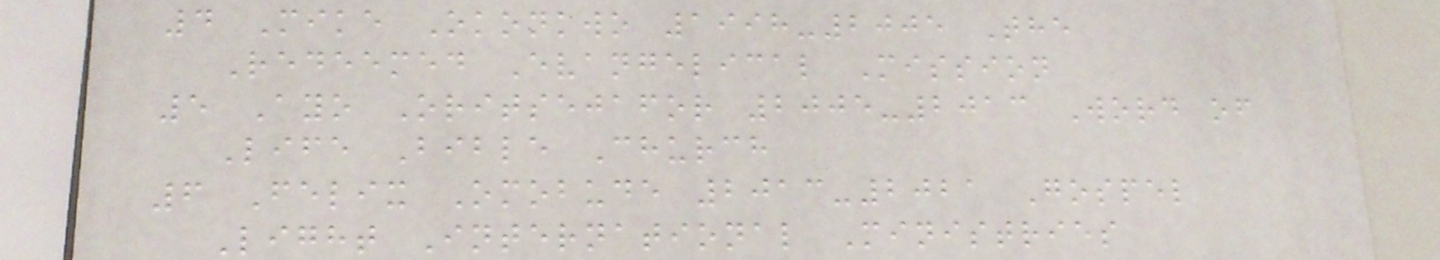4 Mike Okonkwo 1998-2005 The
Redeemed Evangelical Mission
5 Ayo Oritsejafor 2005-2013 Word of
Life Bible Church
6 Felix Omobude 2013-2021 Gospel
Light International Ministries
